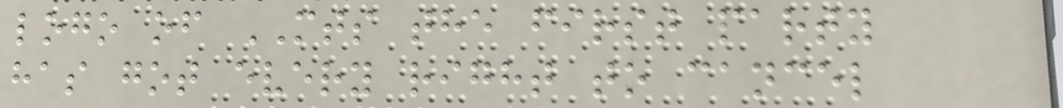logo of MTS the first party
has got every right to cancel
